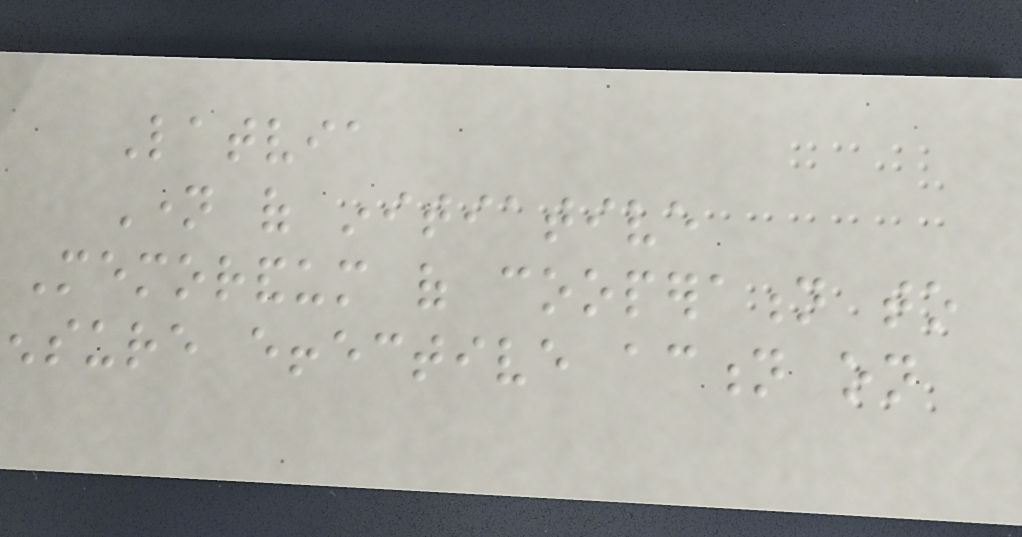Latvia
Name of initiative
Memorandum of cooperation to
ensure effective action on
